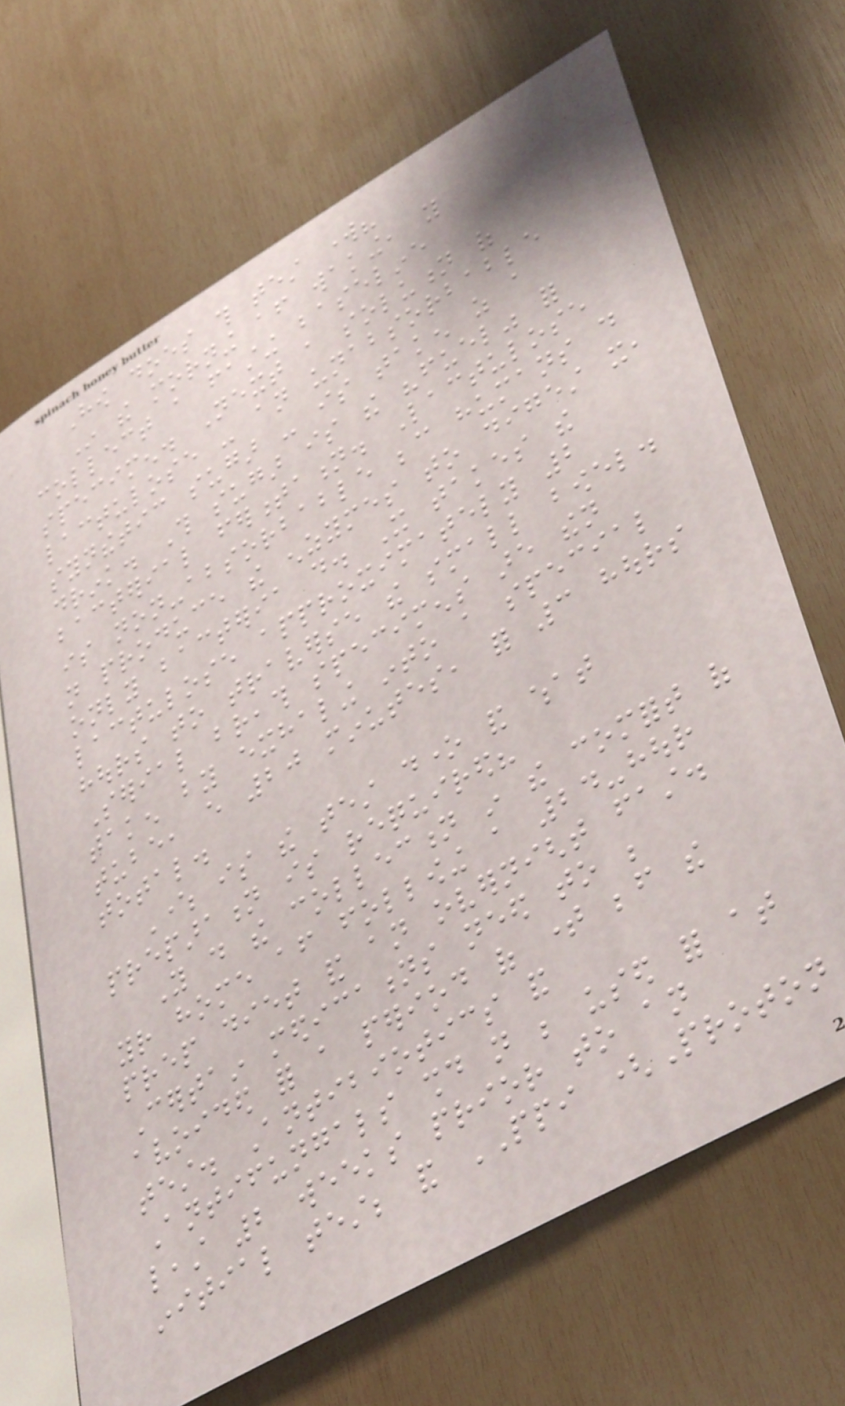How does this test work?
In the morning after waking, you
collect a fasting baseline
specimen. Next a solution of
lactulose - an unabsorbable
synthetic sugar - is taken as a
drink. This sugar is the "fuel" for
bacterial fermentation. Lactulose
is non-absorbable because humans do
not produce the enzymes to digest it,
only bacteria do. It takes the
lactulose approximately 2
hours to traverse the small bowel.
Serial breath specimens are then
taken by exhaling into a special
tube, every 20 minutes, for 3 hours
total.
Where is the test done and what
preparation is required?
You do the collection in the comfort of
your home after following a 24-hour
prep diet and an overnight fast.
Certain medications need to be
avoided for a period of time before the
test. Antibiotics and
Antifungals should not be used for at
least 2 weeks prior to an
initial test; and PPI (Proton
